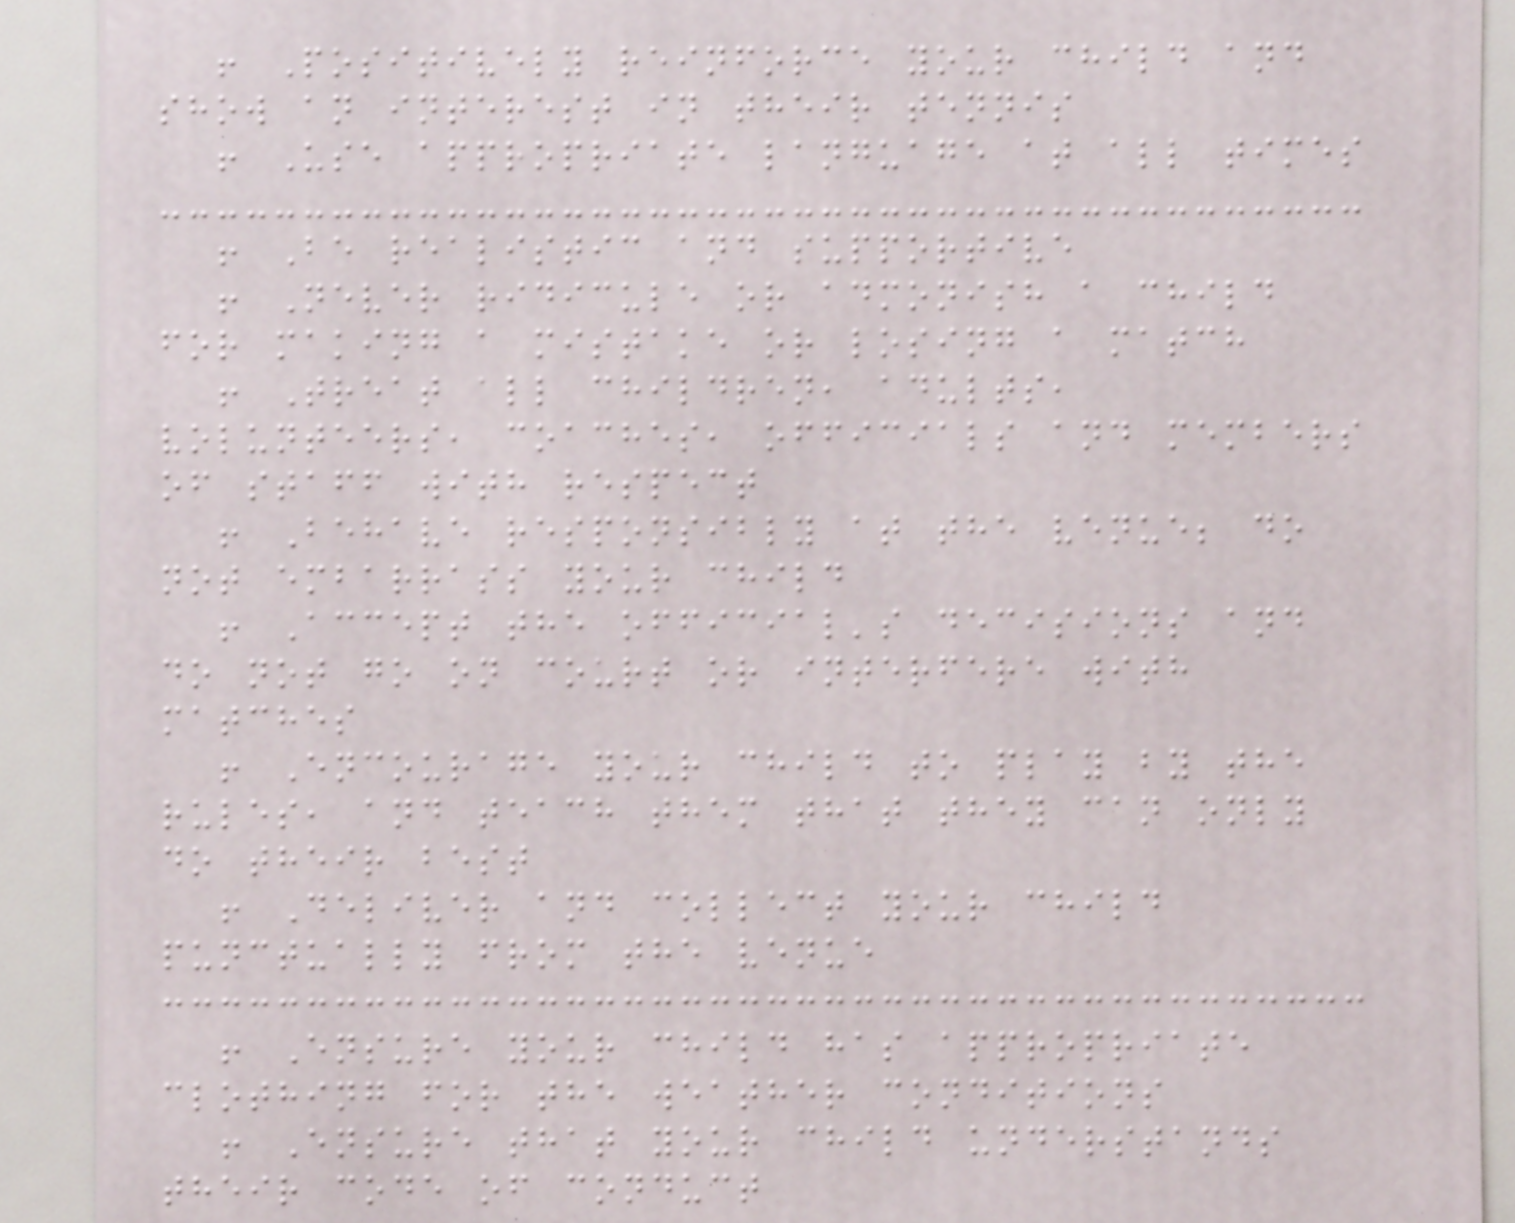! Positively reinforce your child and
show an interest in their tennis
! Use appropriate language at all times
! Be realistic and supportive
! Never ridicule or admonish a child
for making a mistake or losing a match
! Treat all children, adults,
volunteers, coaches, officials and members
of staff with respect
! Behave responsibly at the venue; do
not embarrass your child
! Accept the official's decisions and
do not go on court or interfere with
matches
! Encourage your child to play by the
rules, and teach them that they can only
do their best
! Deliver and collect your child
punctually from the venue
! Ensure your child has appropriate
clothing for the weather conditions
! Ensure that your child understands
their code of conduct
